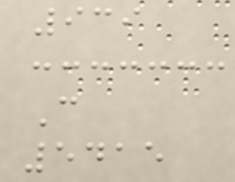939
C
5415
